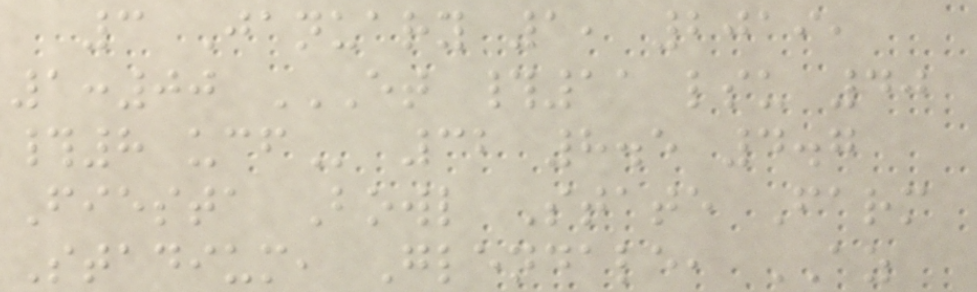3 January 1, 2019,
1:00 ET #11 LSU 40
#8 UCF 32 8.5 4.7
Fiesta Bowl State Farm
Stadium, Glendale, AZ
